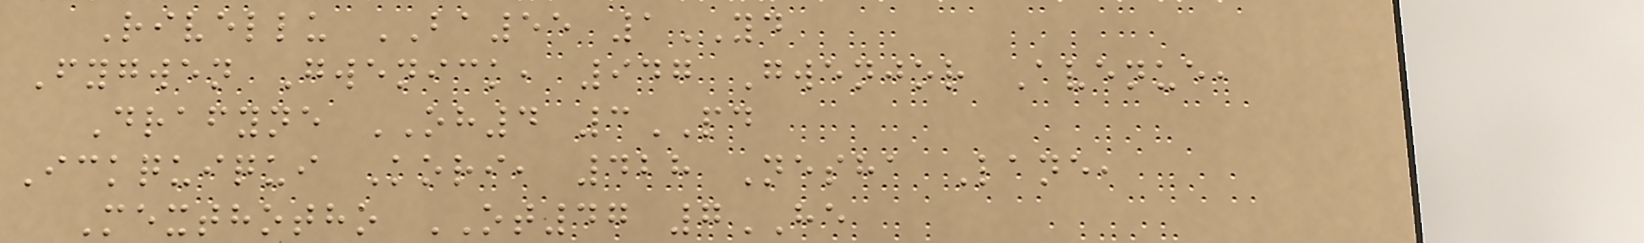Rivellu BA55 1YD
Fygwen Gwenick, 947 Gwenjor Avenue,
Drafyne OH4 3PD
Ickquiqui Kori, 428 Nesha Lane,
Mexthotho OT47 7HE
